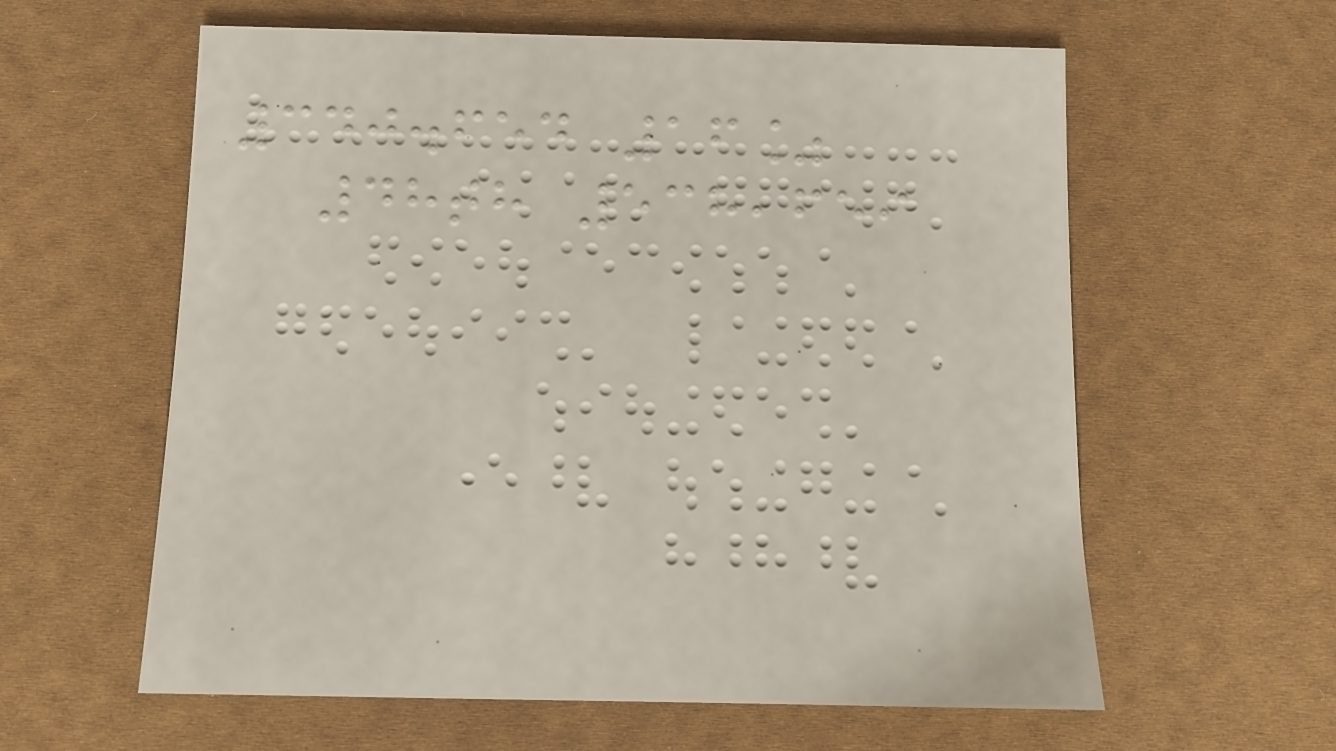340.654 16%
48th 538,659
